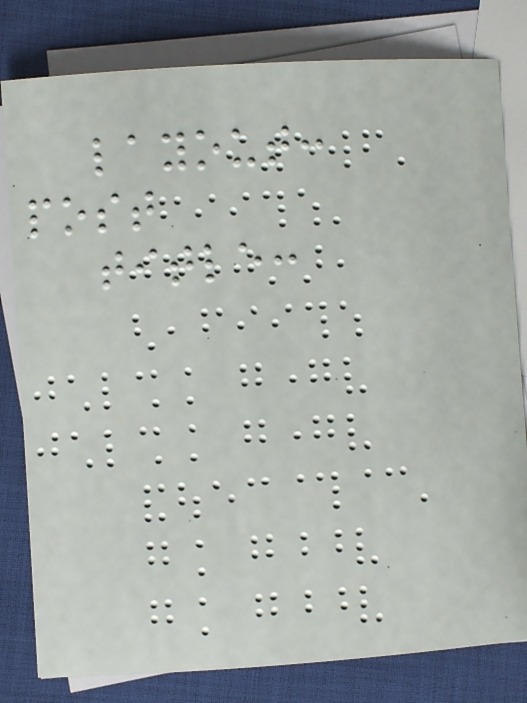layout:
post
title:
